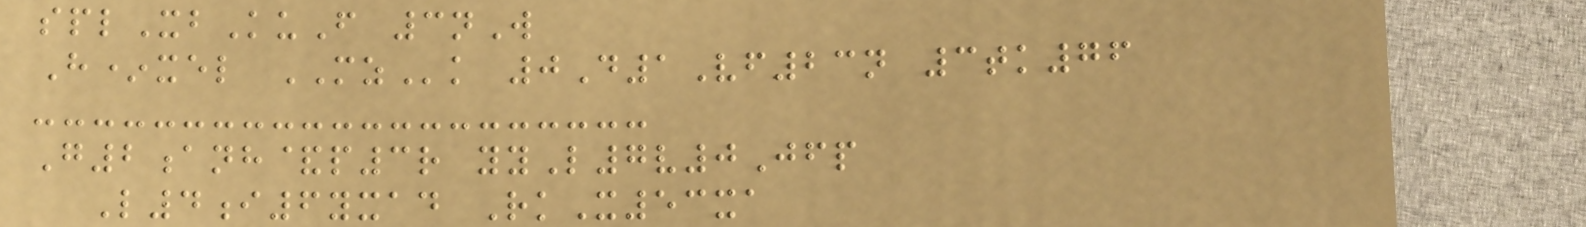splXbKuF 3nW
H*xel MZk 0D1Vf23n 3tk76
G2anh&p3r yyL7v0Jfp
L4i6yxad RkX53xa
